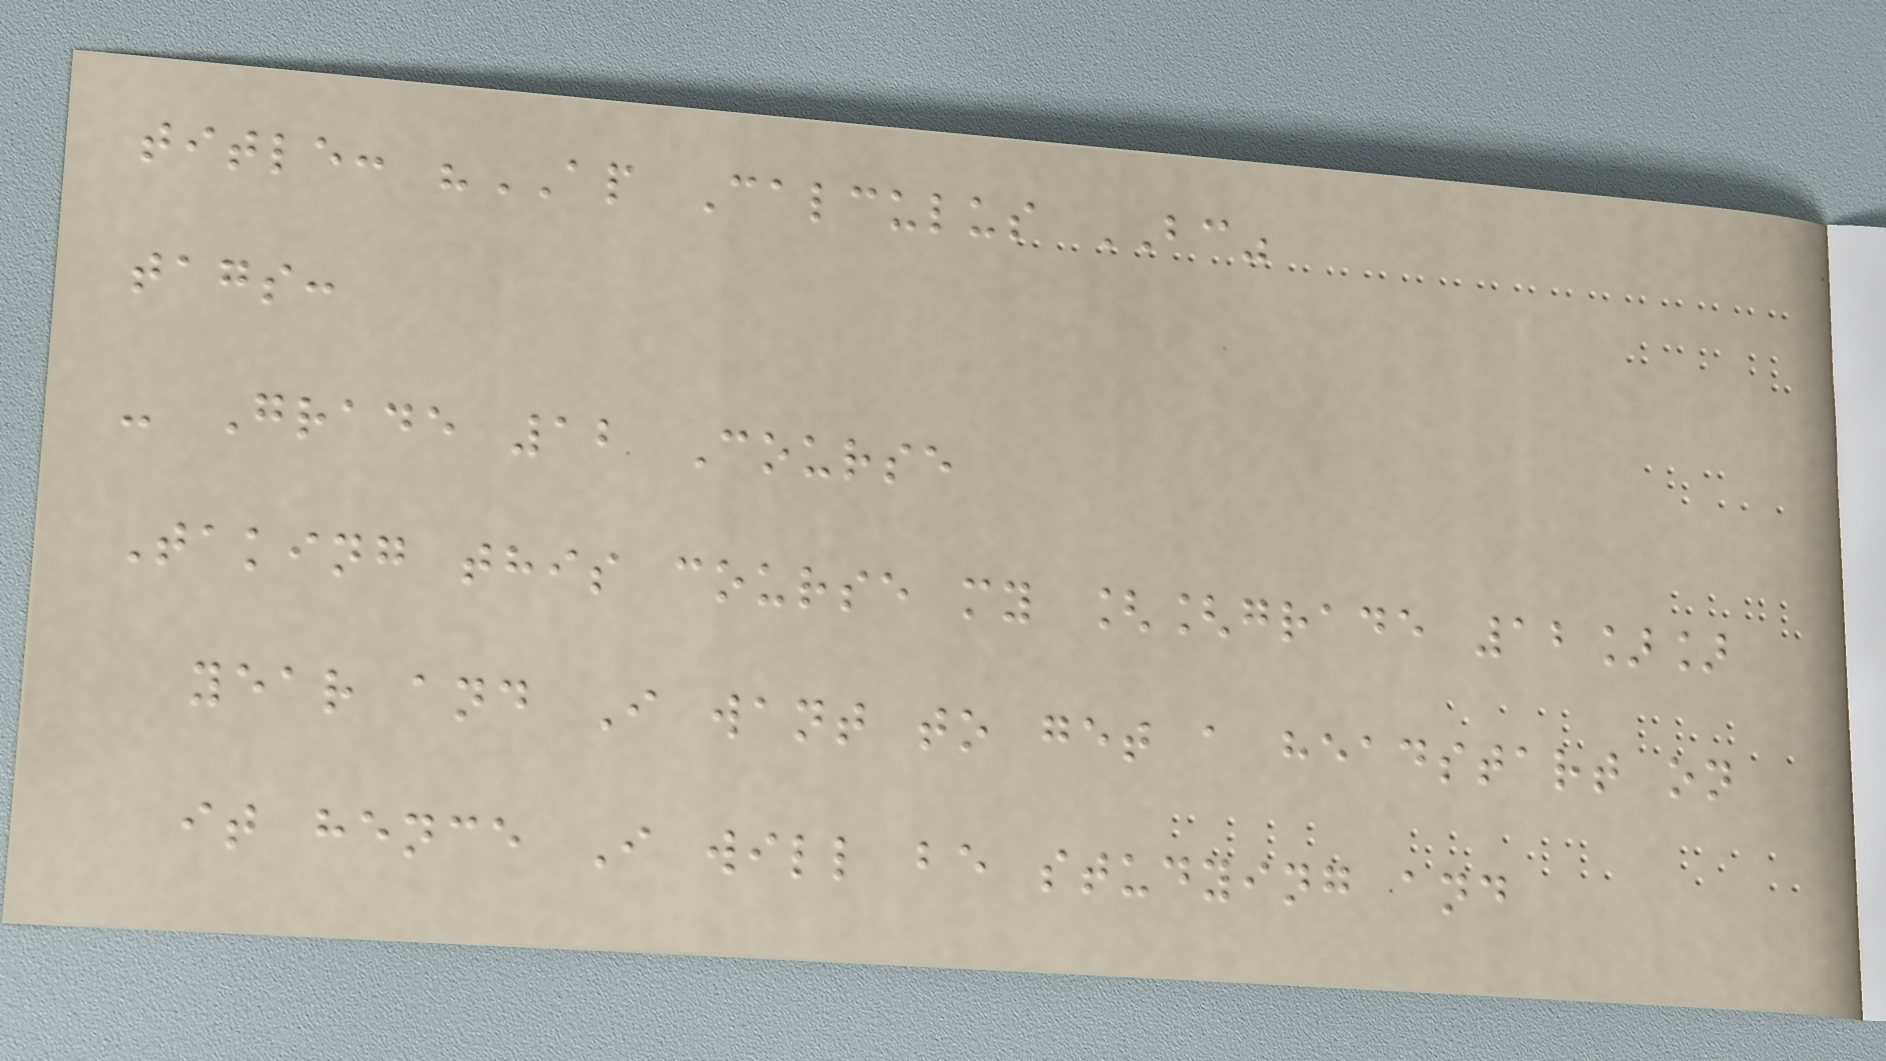title: "AP Calculus BC"
tags:
- Grade 12 Course
Taking this course my [[grade 12]]
year and I want to get a headstart on
it hence I will be studying and
